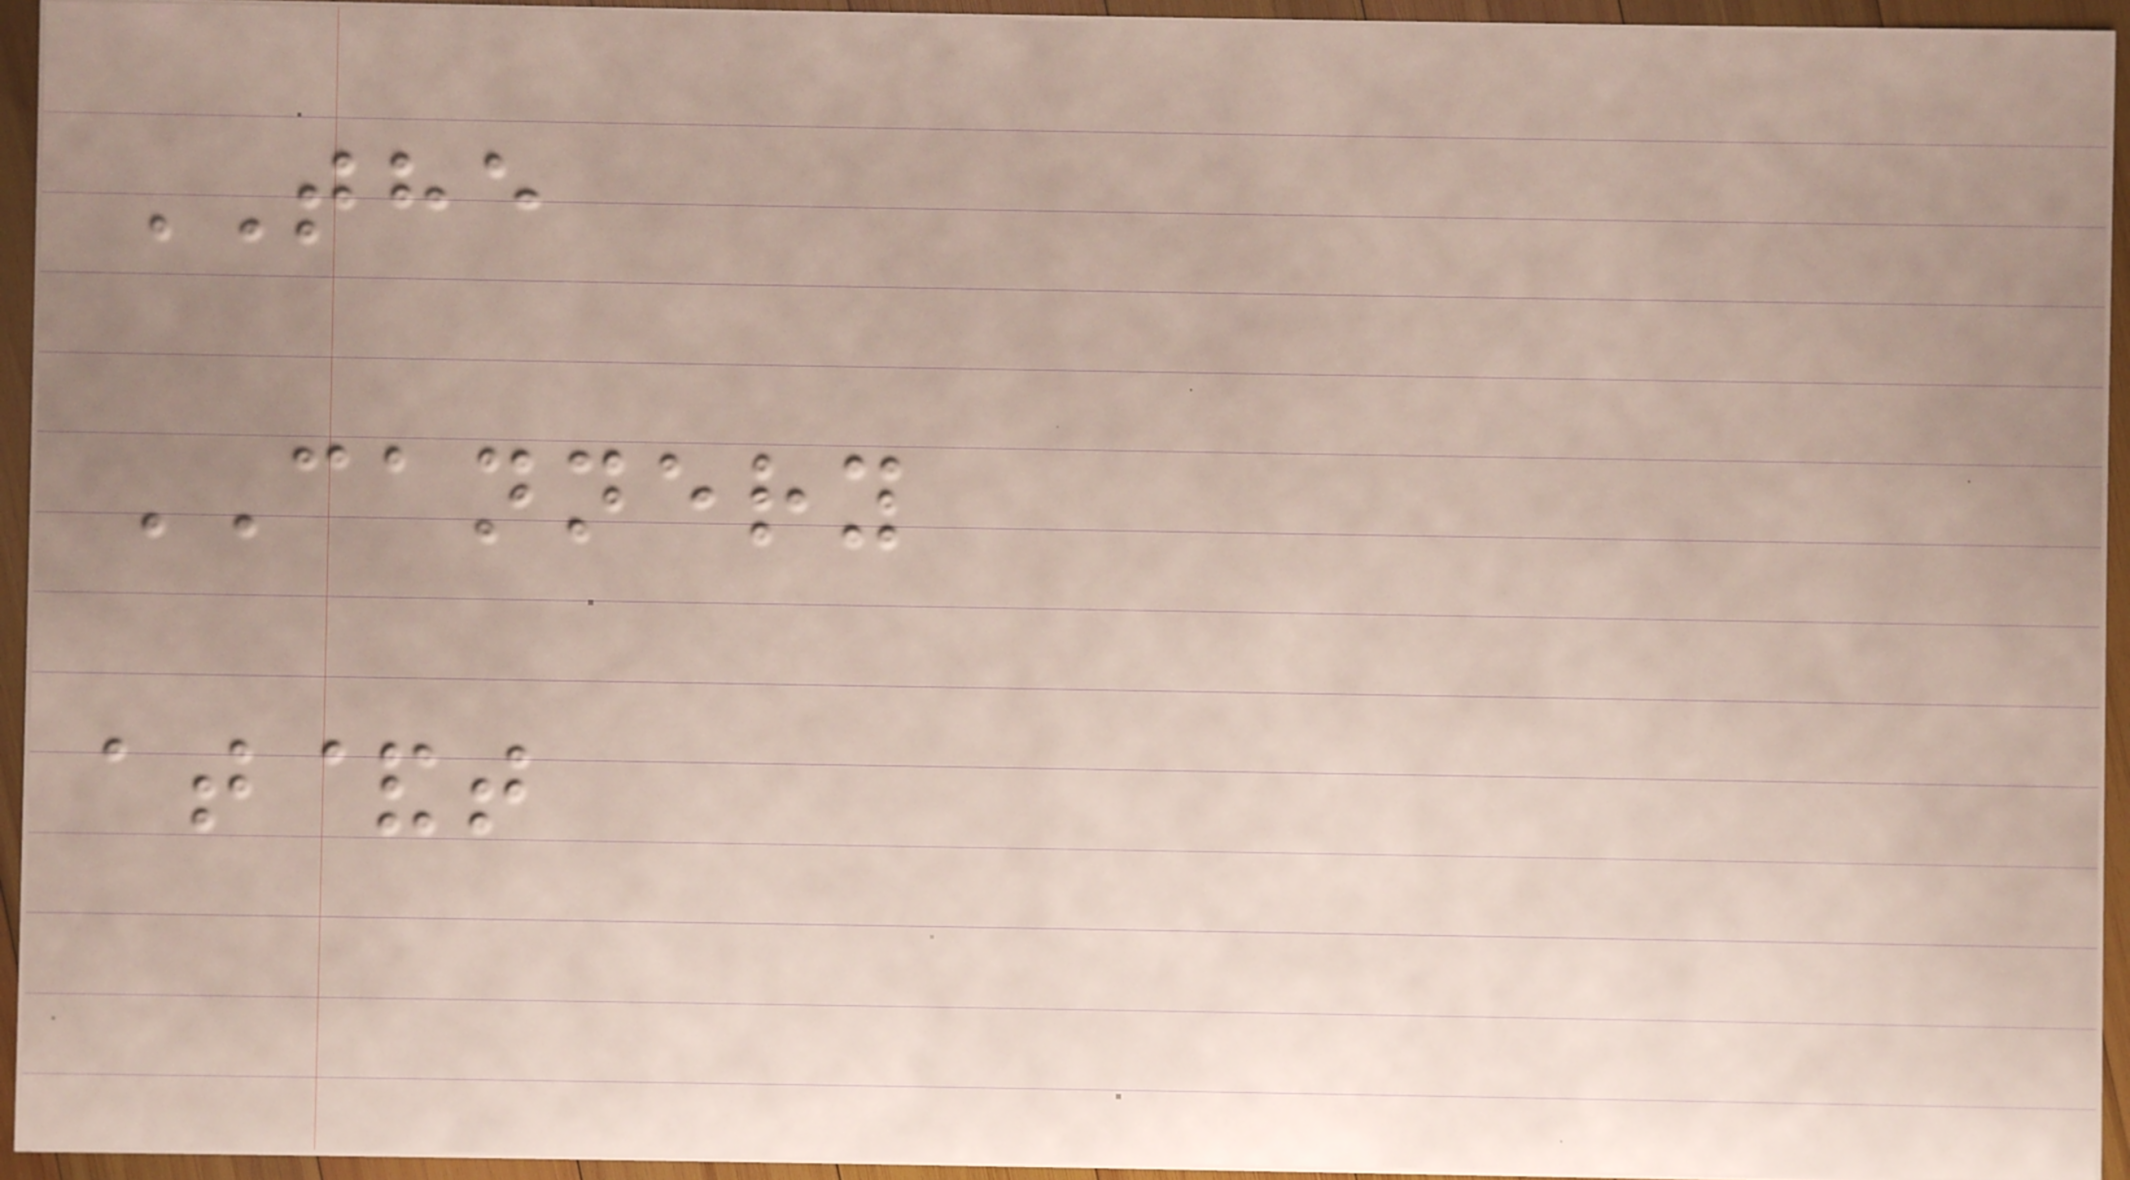THE
CANNERY
at&t
